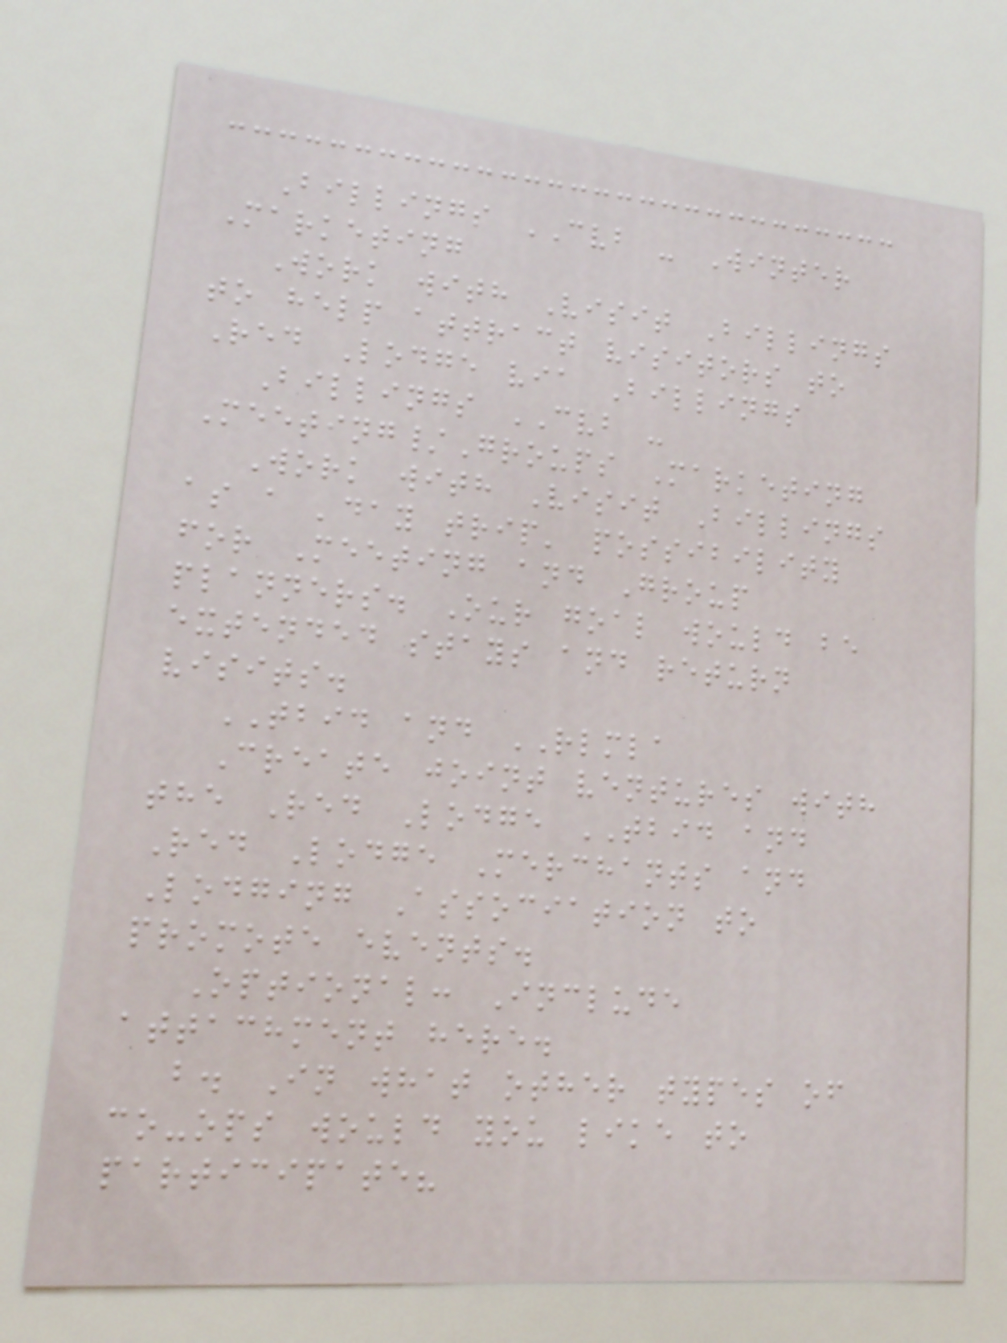Billings CVB - Winter
Marketing
Work with Visit Billings
to help attract visitors to
Red Lodge via Billings
Billings CVB -
Meeting/Groups Marketing
Work with Visit Billings
as a 'day trip' possibility
for Meeting and Group
planners. Our goal would be
extended stays and return
visits.
TBID and RLMLA
Create joint ventures with
the Red Lodge TBID and
Red Lodge Merchants and
Lodging Association to
promote events.
Optional: Include
attachment here.
b. In what other types of
co-ops would you like to
participate?
